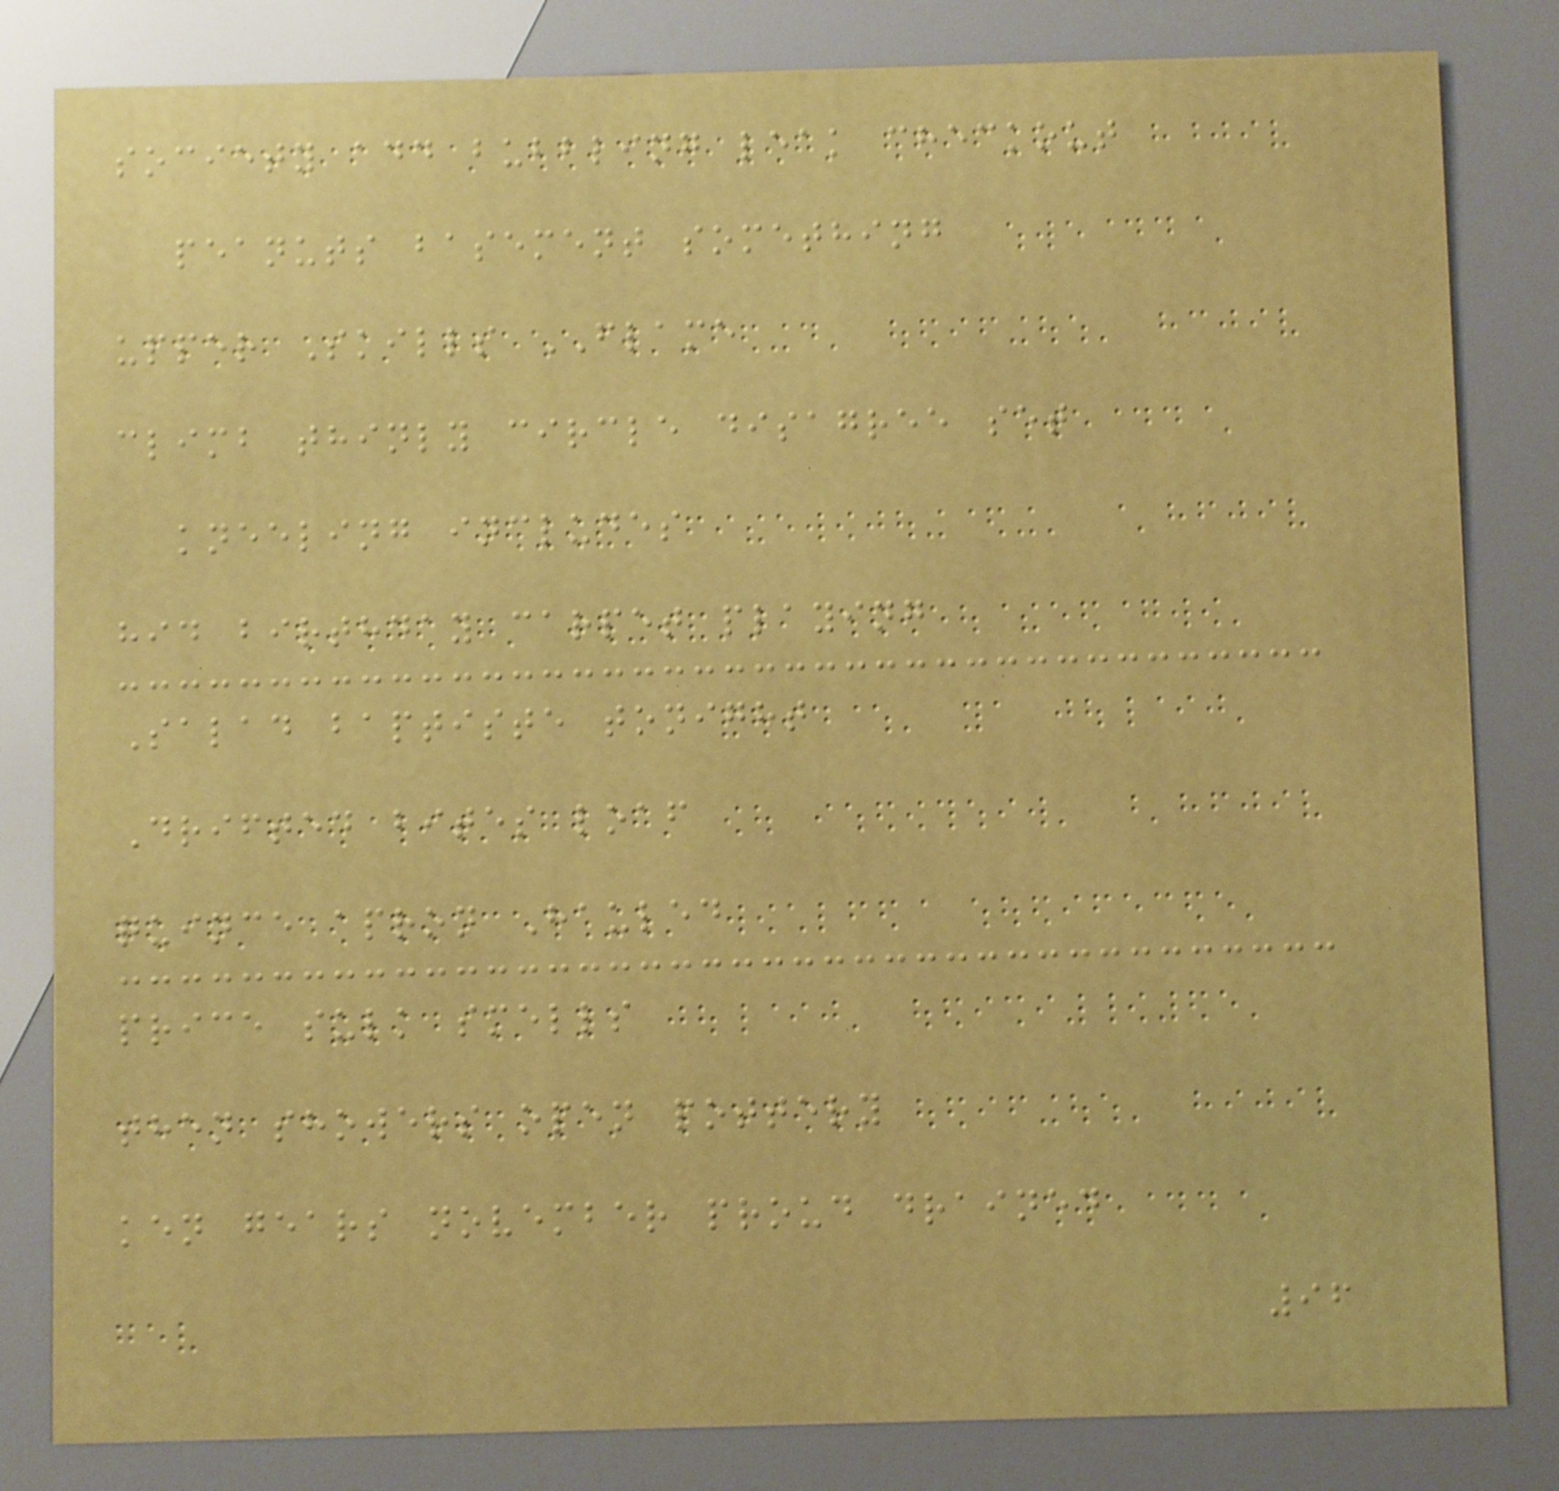society add bubbling leak checkout
peanuts basement something
upper Skills FLAME
climb thinly circle disagree set
kneeling includes
hid birthday carpet playing
Salad baptiste tonight
Drifted bites loaf
quince apron Hauled
price sulk smells
then showers open pottery
ken gears november proud drained
96
